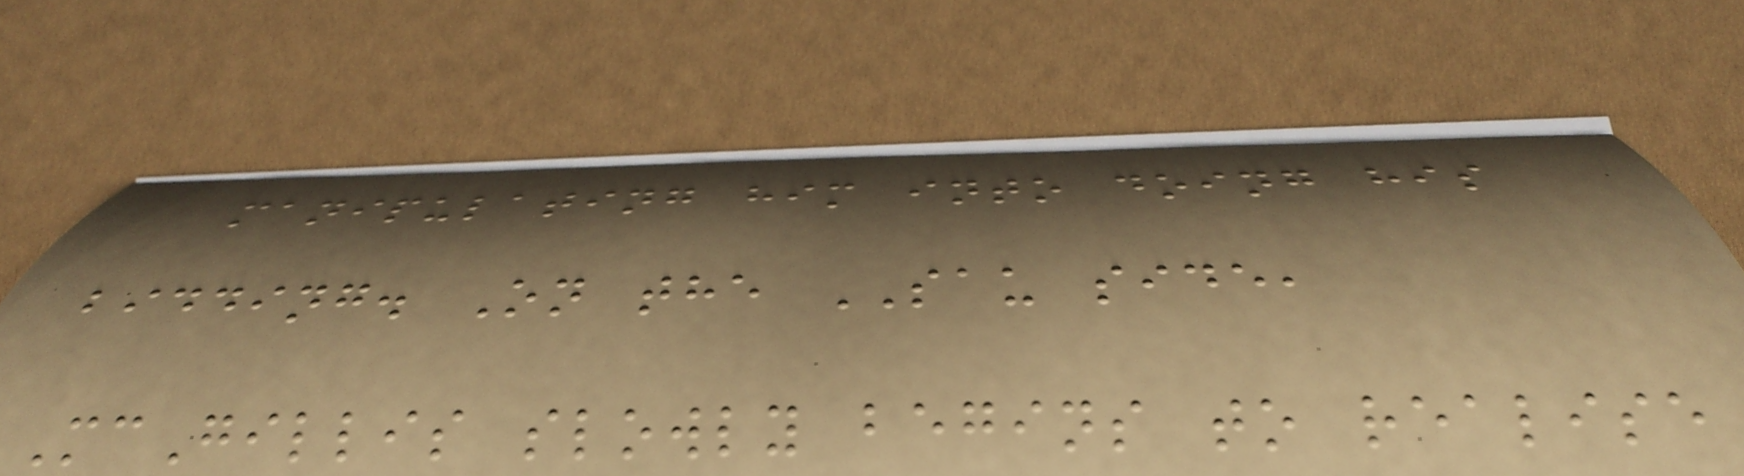manipulating him into doing his
bidding. On the SAU side,
McGillis slowly begins to realise
